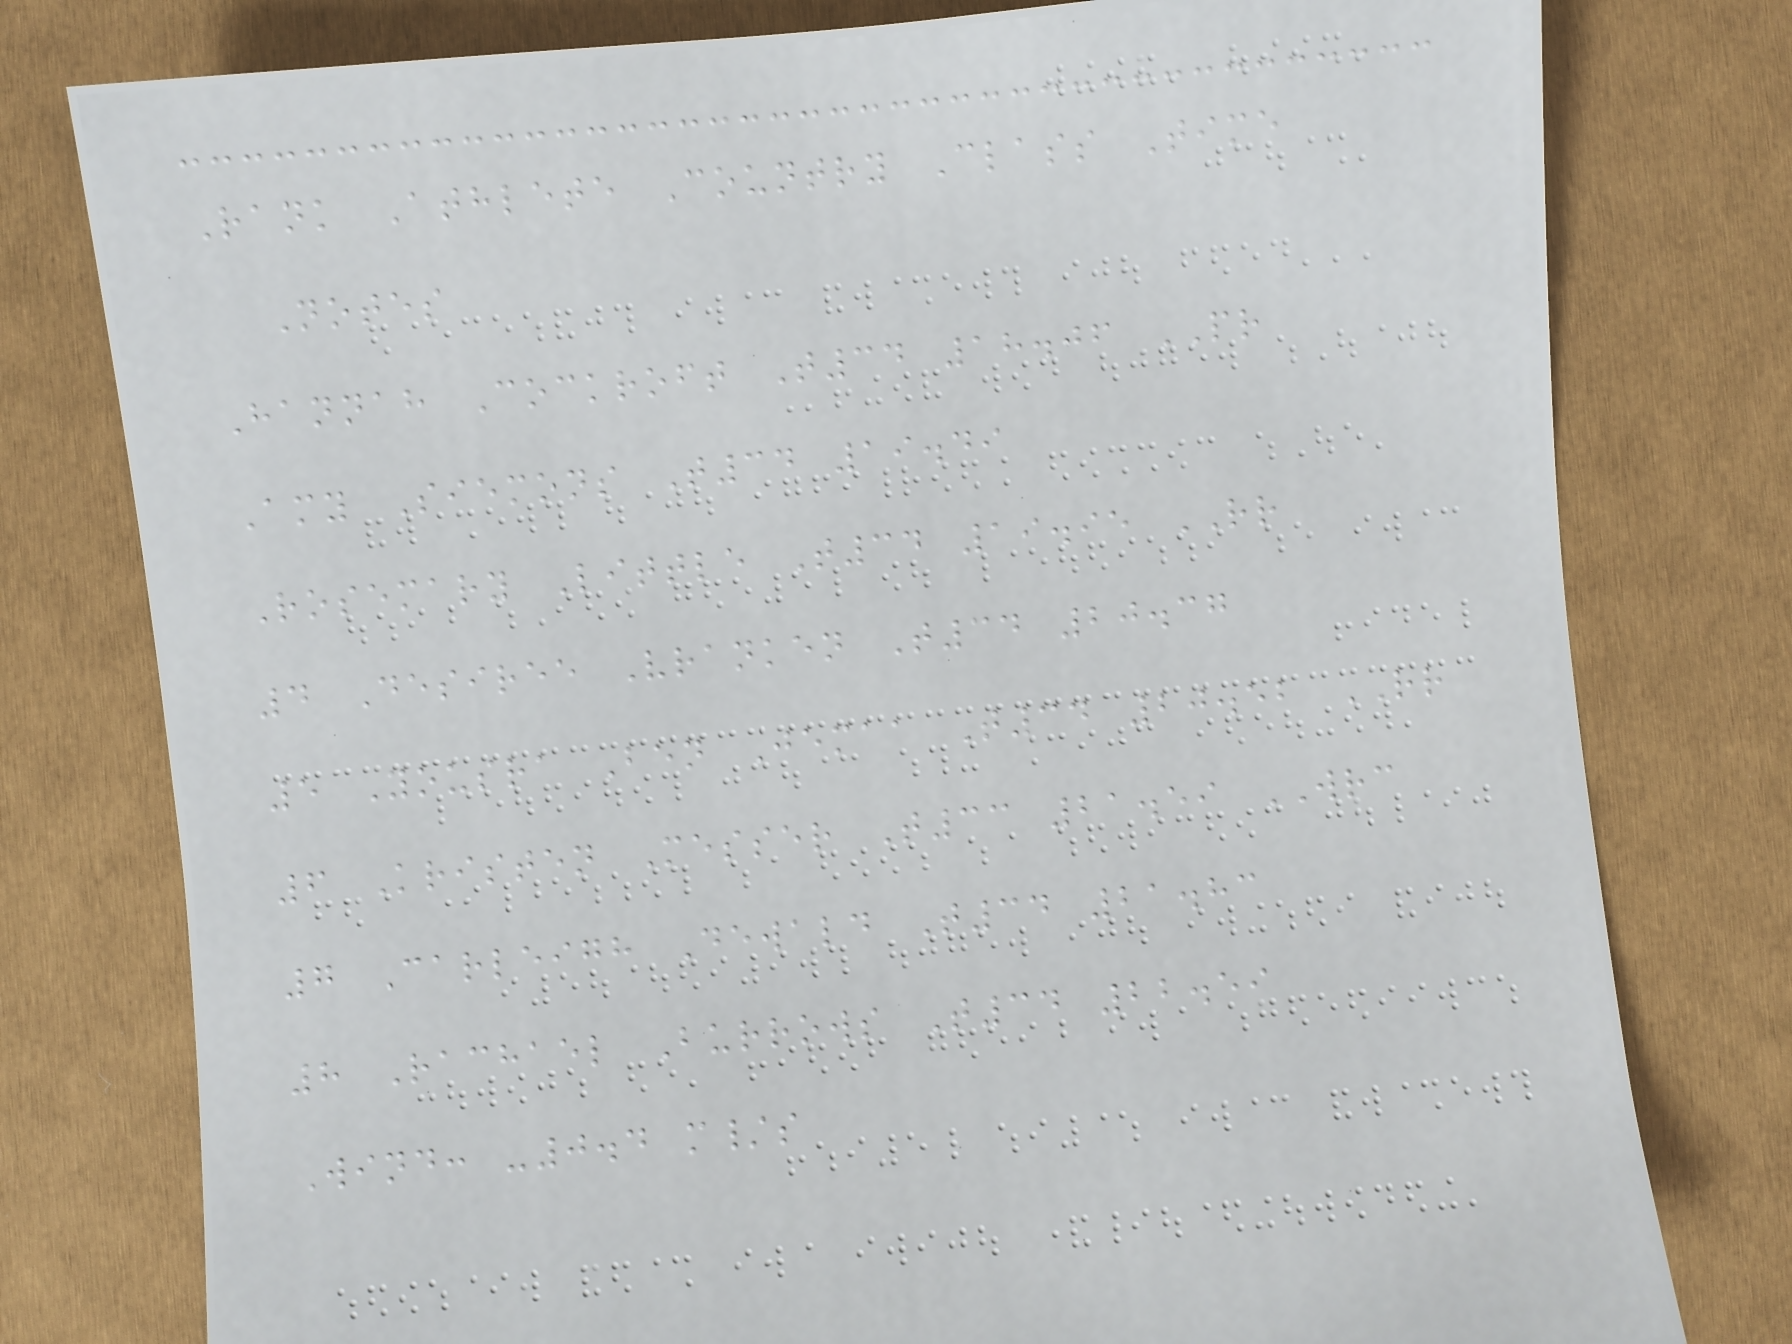Rank Athlete Country Class Time
Notes
Hannah Cockroft T34 18.06 PR
Amy Siemons T34 19.49
Rosemary Little T34 19.95 RR
4 Desiree Vranken T34 20.37
5 Yousra Ben Jemaa T34 20.52 RR
6 Kristen Messer T33 21.59 WRC
7 Carleigh Dewald T34 21.83
8 Rachael Burrows T34 22.59
Wind: -0.4 m/s
